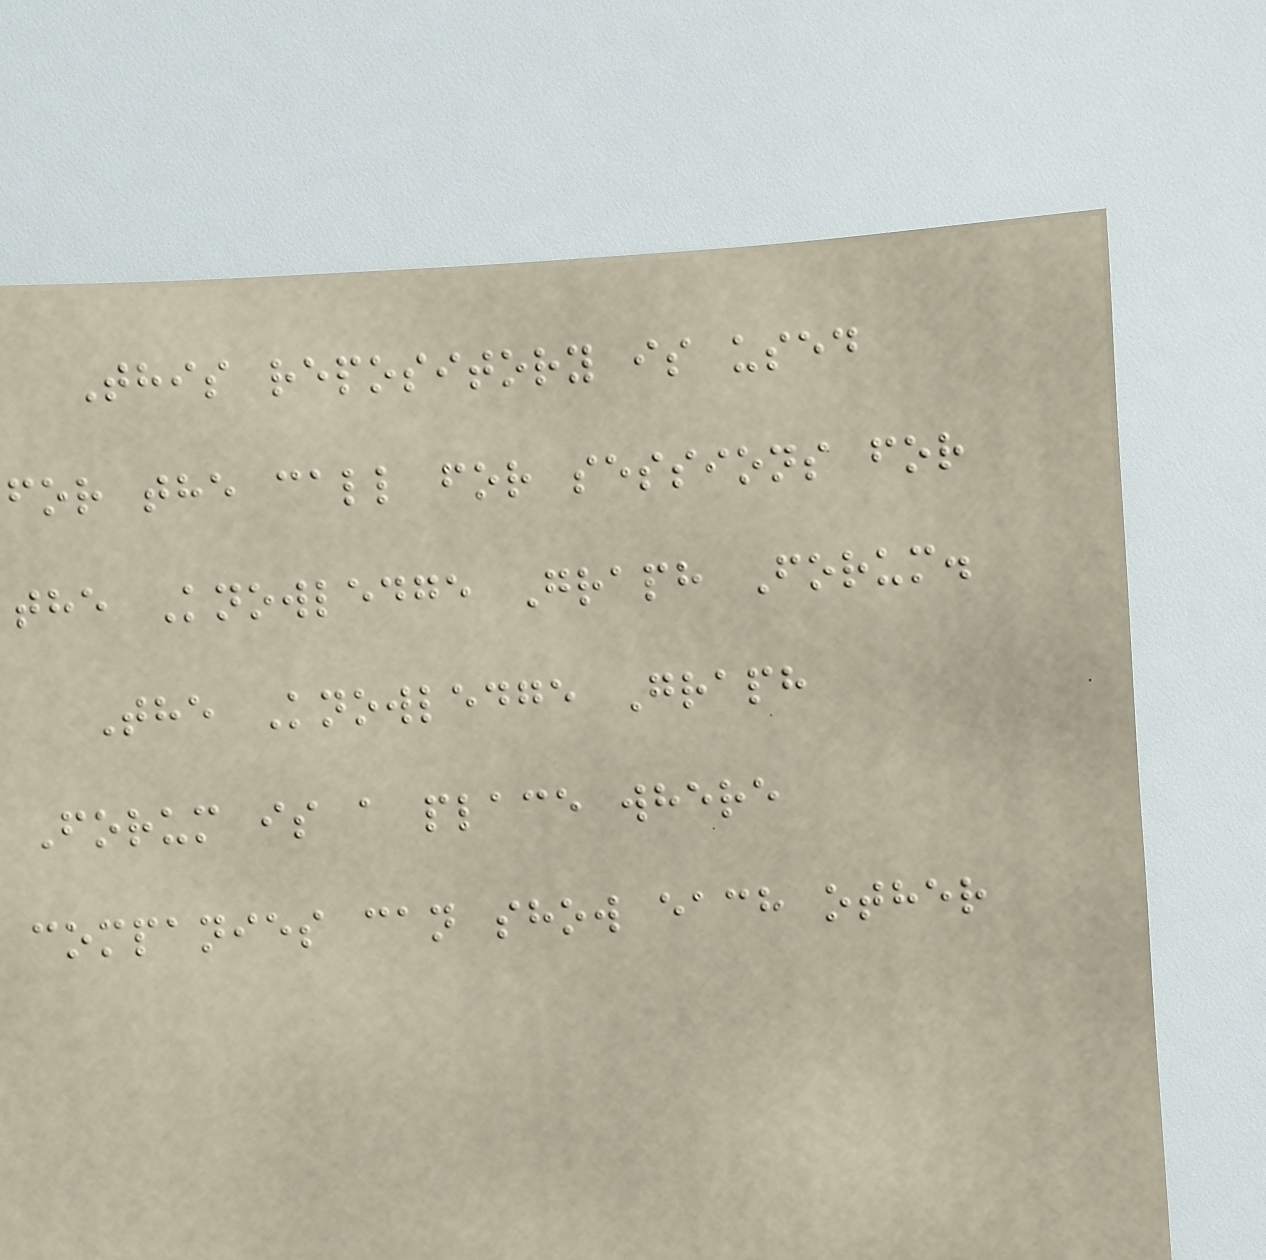This repository is used
for the call for sessions for
the Knowledge Graph Forum.
The Knowledge Graph
Forum is a place where
companies can show each other
